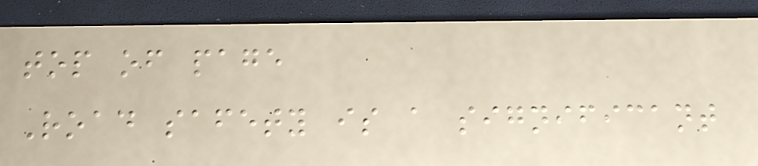top of page
Road safety is a significant
